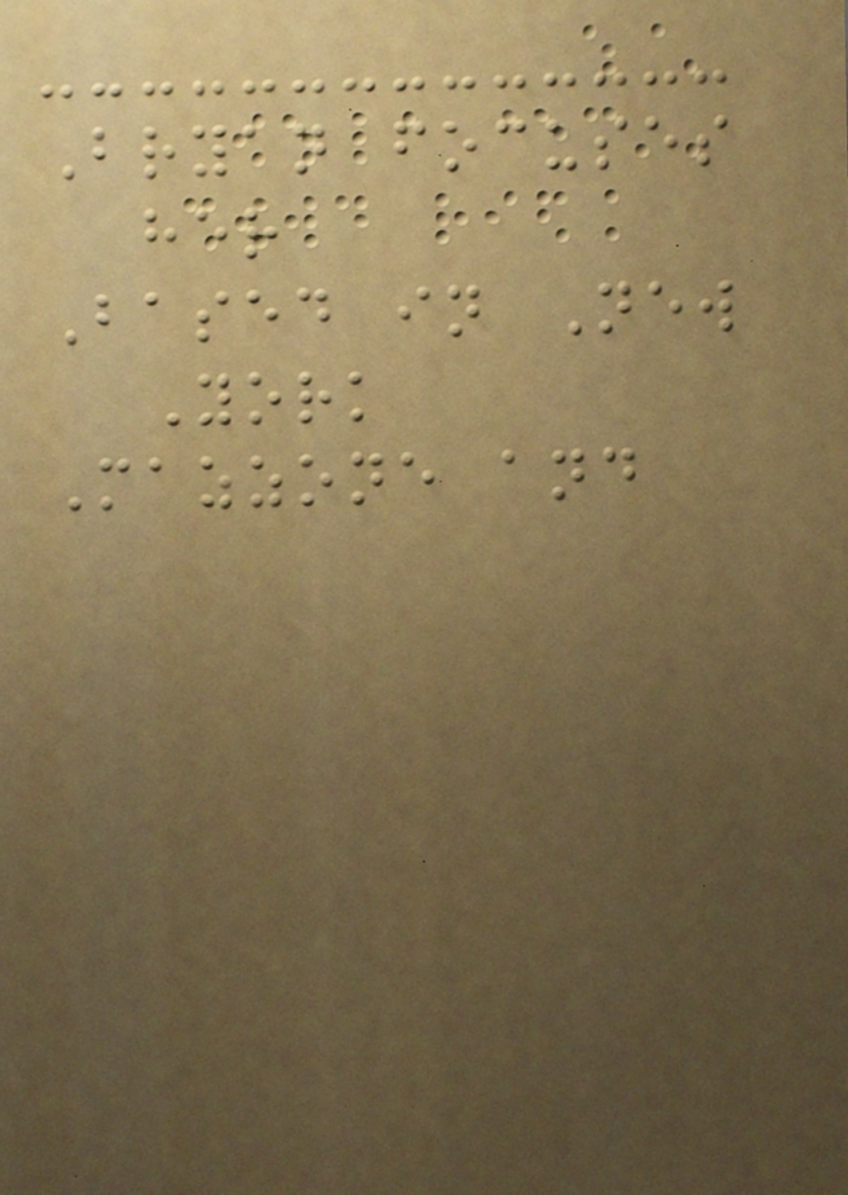Bryan focuses
her
Based in New
York
Mazzone and
